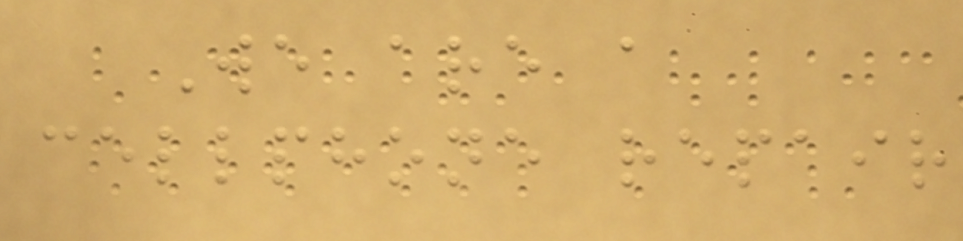We are a
cellphone repair
